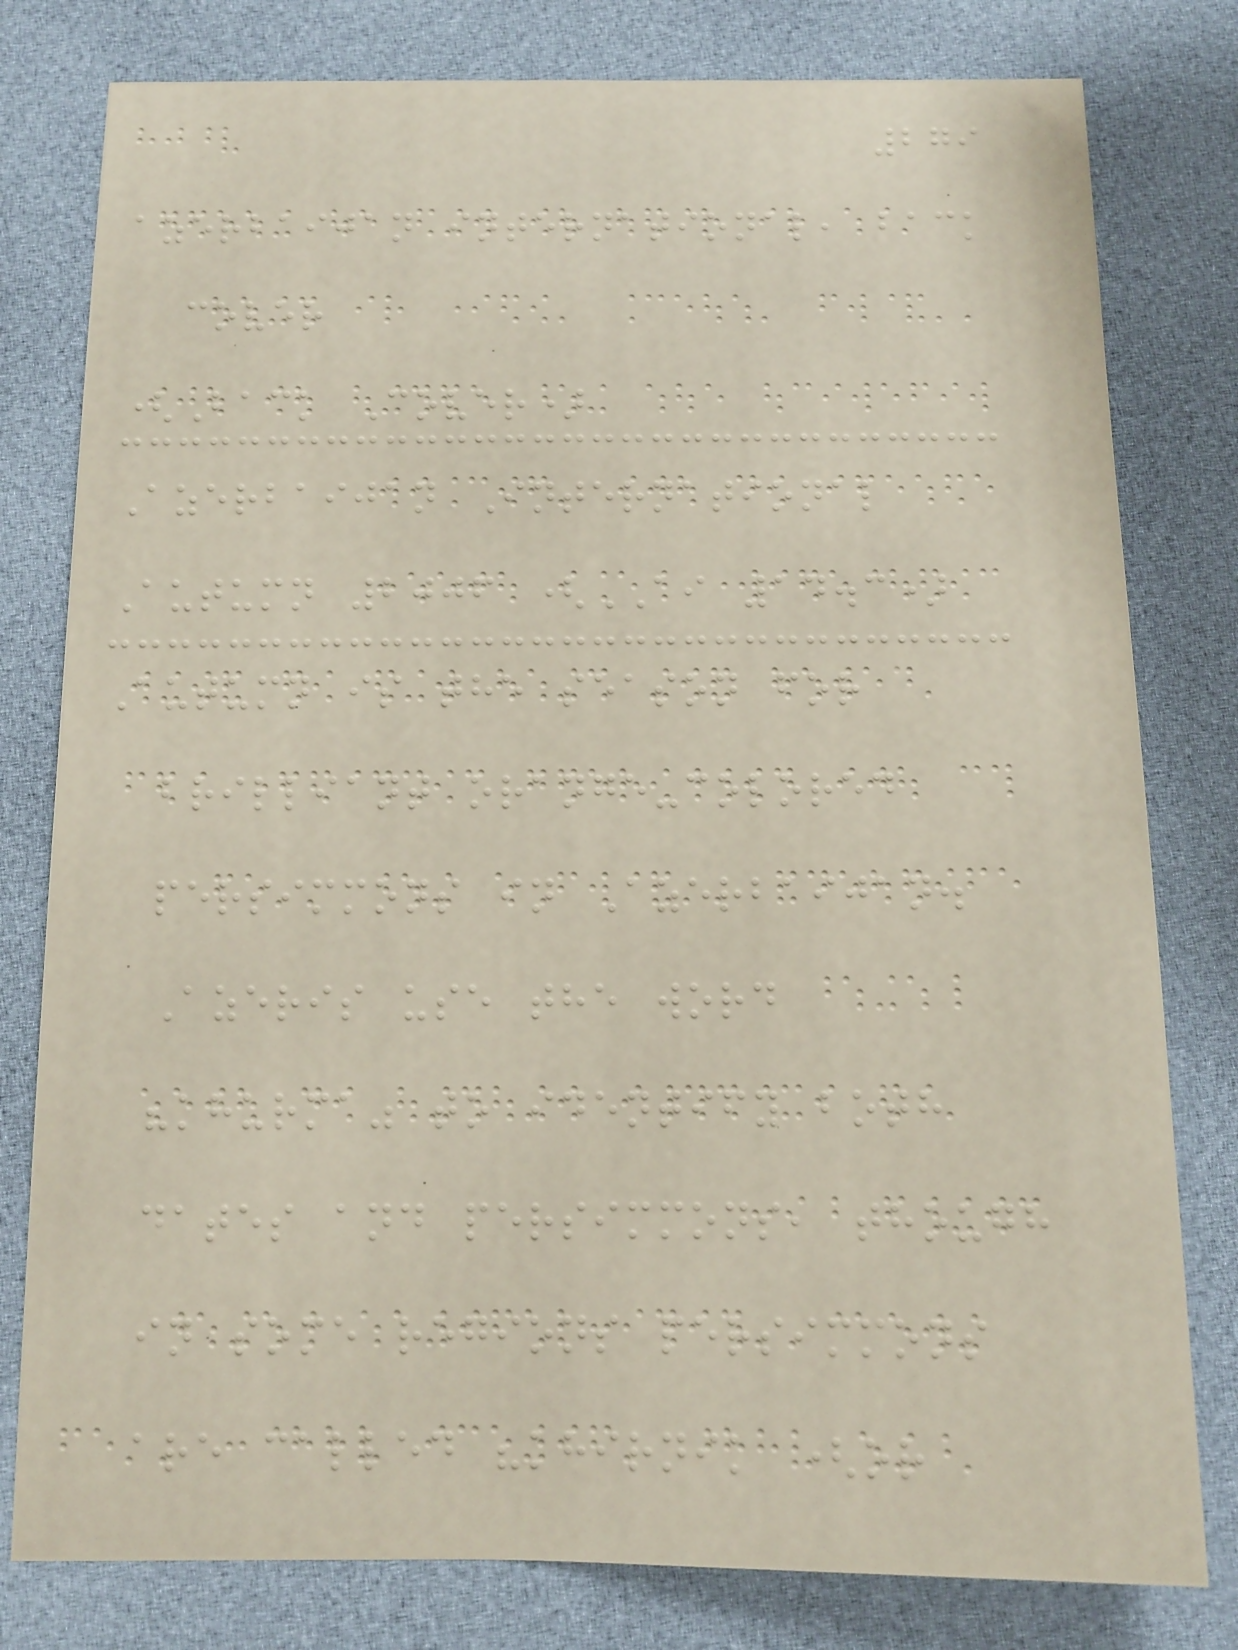279
azerbaijan international, back
cover
(Back Cover)
Azerbaijan International
Autumn 2006 (AI 14.3)
Autumn is the season for
brilliant orange-colored
persimmons in Azerbaijan.
Azeris use the word
"khurma" to identify both
dates and persimmons, though
in some regions persimmons
are called "khirnik (or
